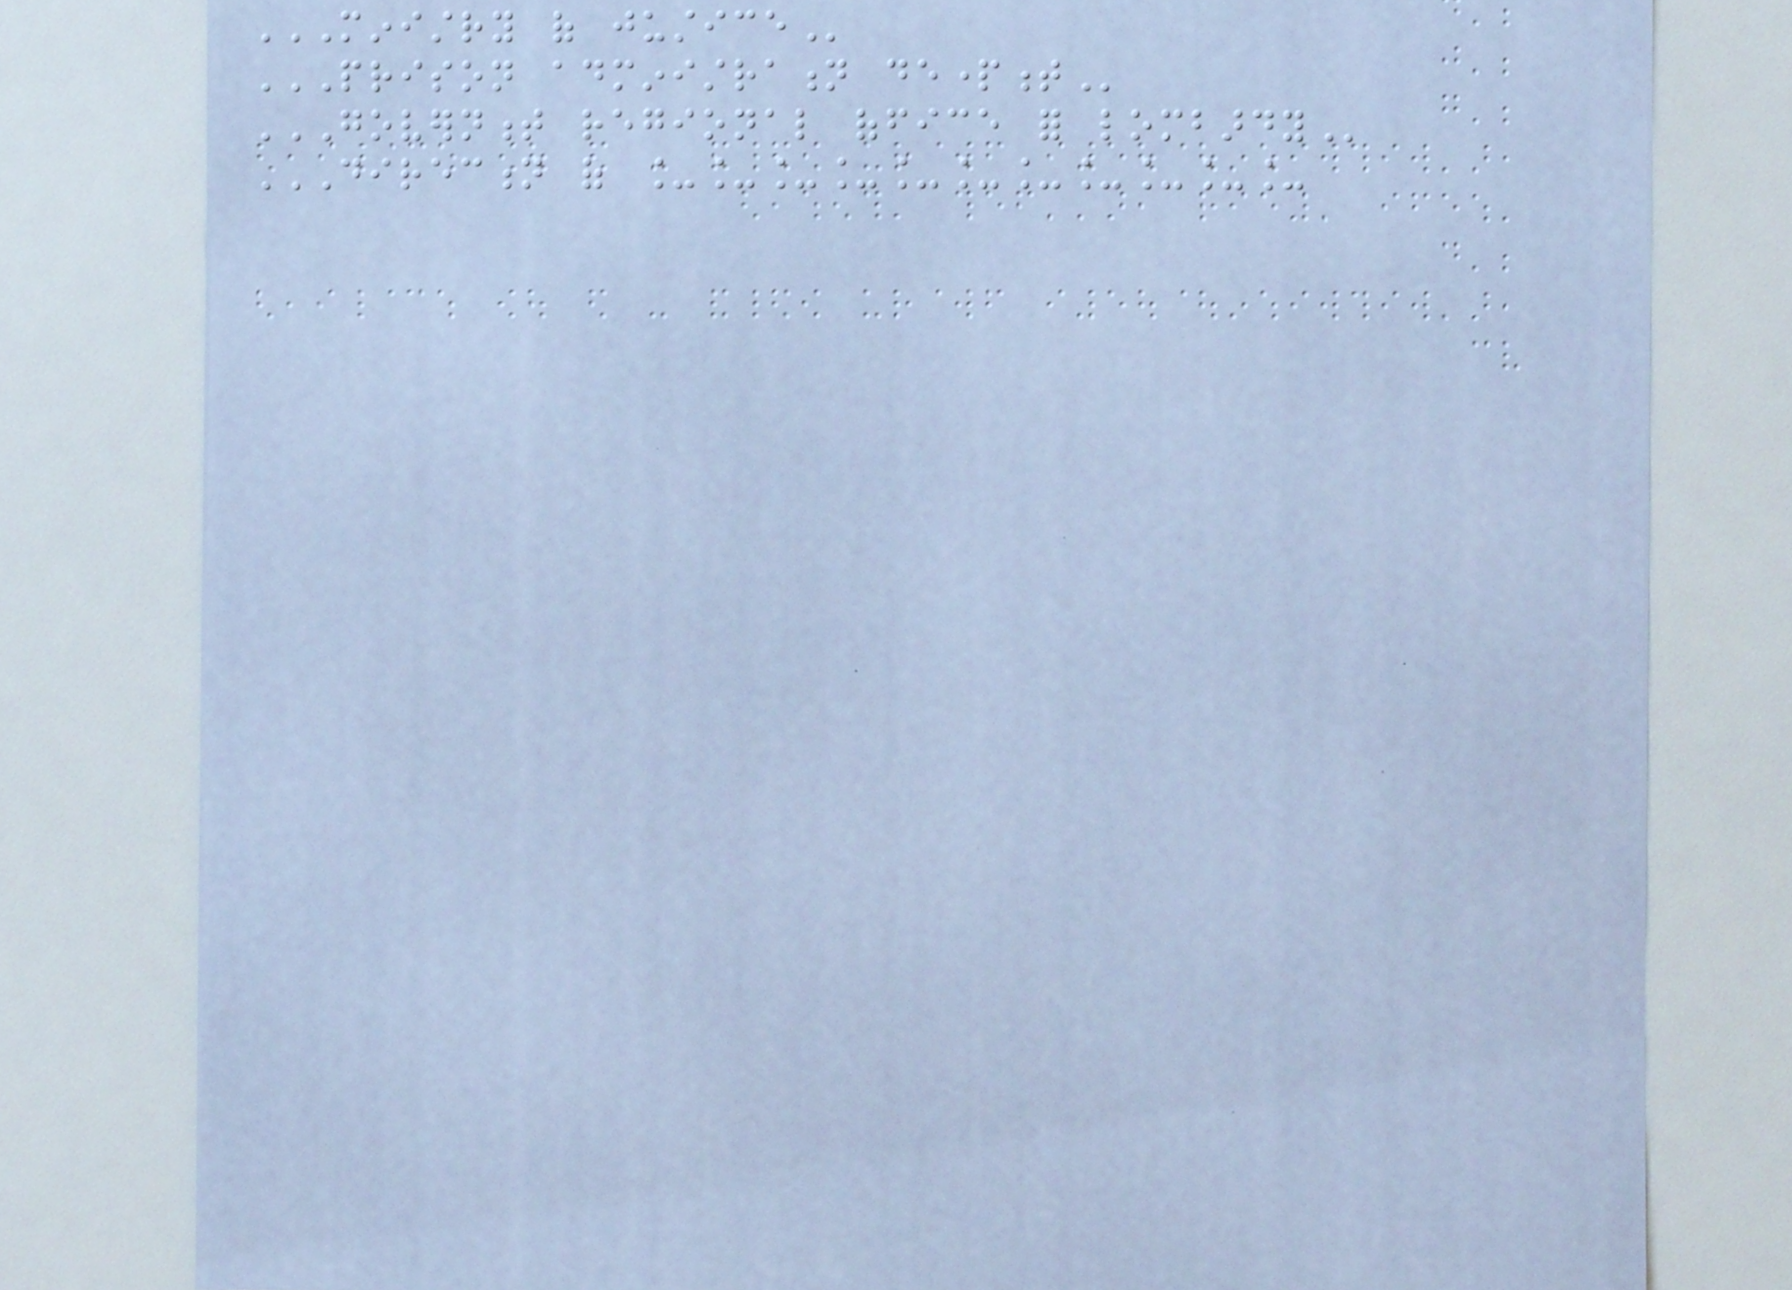MINISTRY OF JUSTICE
PRISON ADMINISTRATION DEPARTMENT
GOVERNMENT REGIONAL OFFICE FOR LOMBARDY
DIRECTION OF ___________
